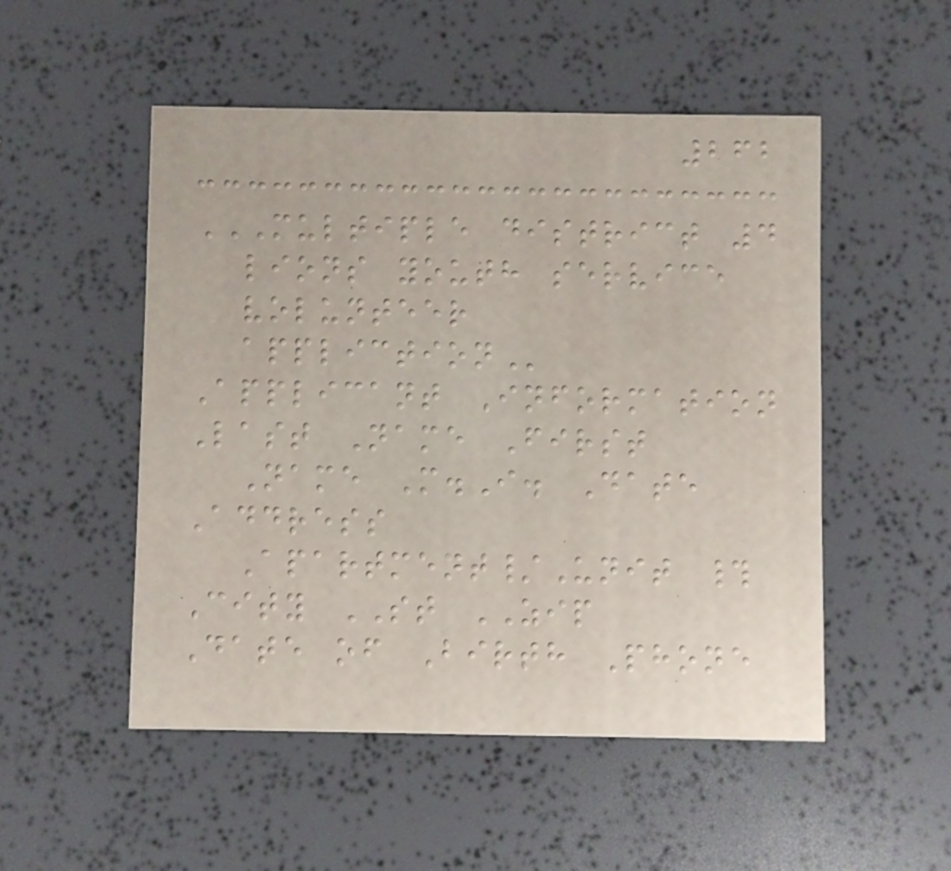262
MULTIPLE DISTRICT 4
LIONS YOUTH SERVICE
VOLUNTEER
APPLICTION
Applicant Information
Last Name First
Name M.I. Date
Address
Apartment/Unit #
City ST ZIP
Date of Birth Phone
